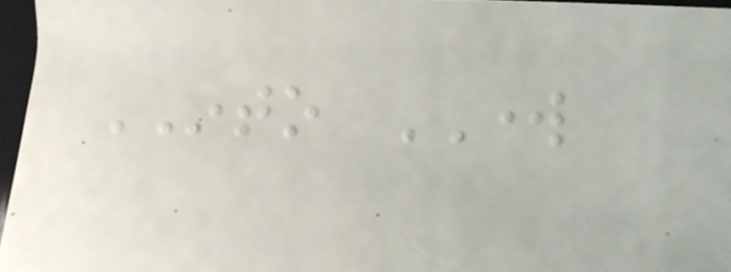INTO WORK
